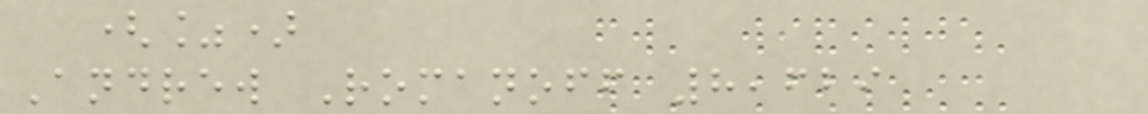(%)
Andrew Romanoff 8,629
